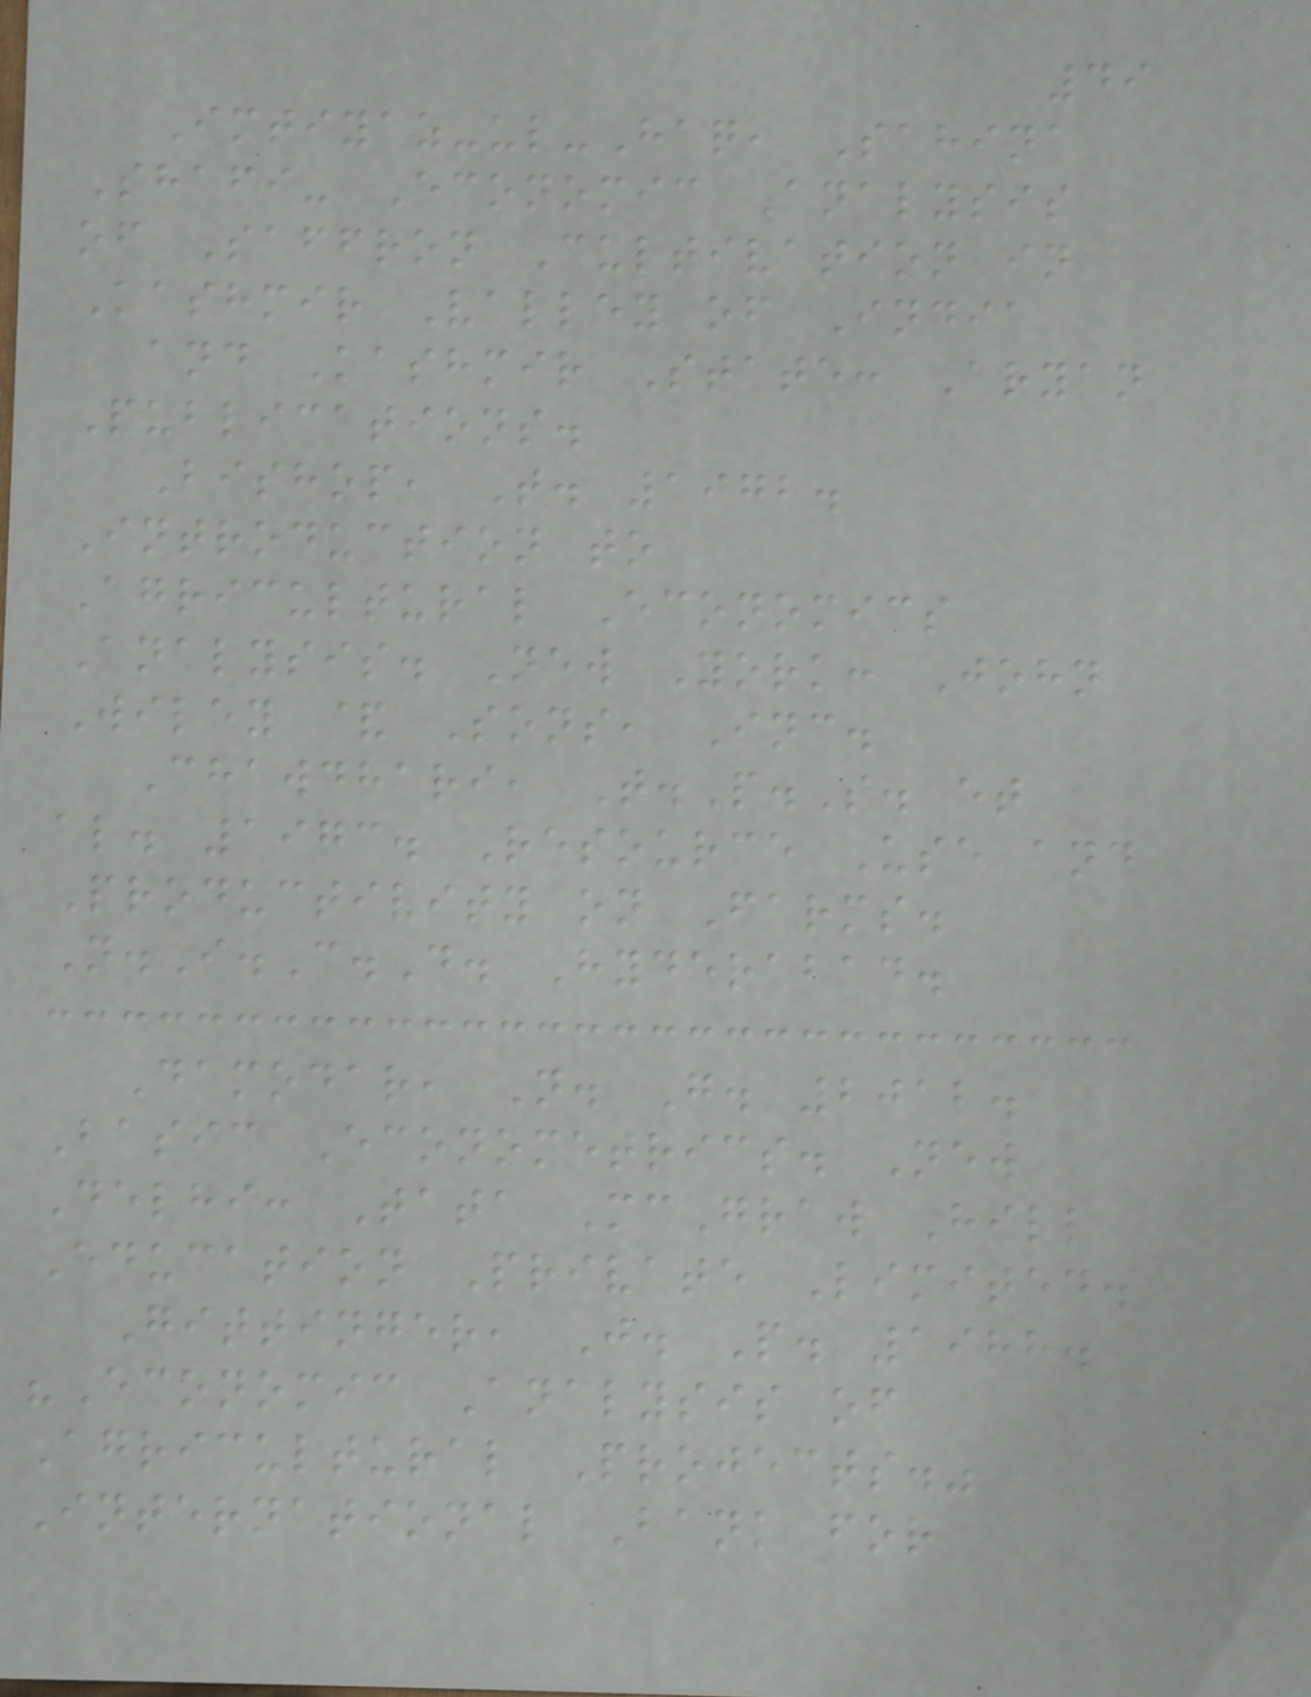49
Imtiyaz-ul-Haq, Sahina
Shafi- Economic Analysis
of Saffron Cultivation in
Kashmir Valley of India
and Kashmir State: Aryan
Publications.
Bishop, T. 1972.
Introduction to
Agricultural Economics
Analysis. New York: John
Wiley & Sons, Inc.
Chawdhari, T.P.S. et
al. 1973. Resource Use and
Productivity on Farms.
N.I.C.D. Hyderabad.
Damodar, N. G. 2012.
Basic Econometrics. New
Delhi: Tata McGraw Hill
Education Private Limited.
Gittinger, J. P. 1988.
"Economic Analysis of
Agricultural Projects."
International Bank for
